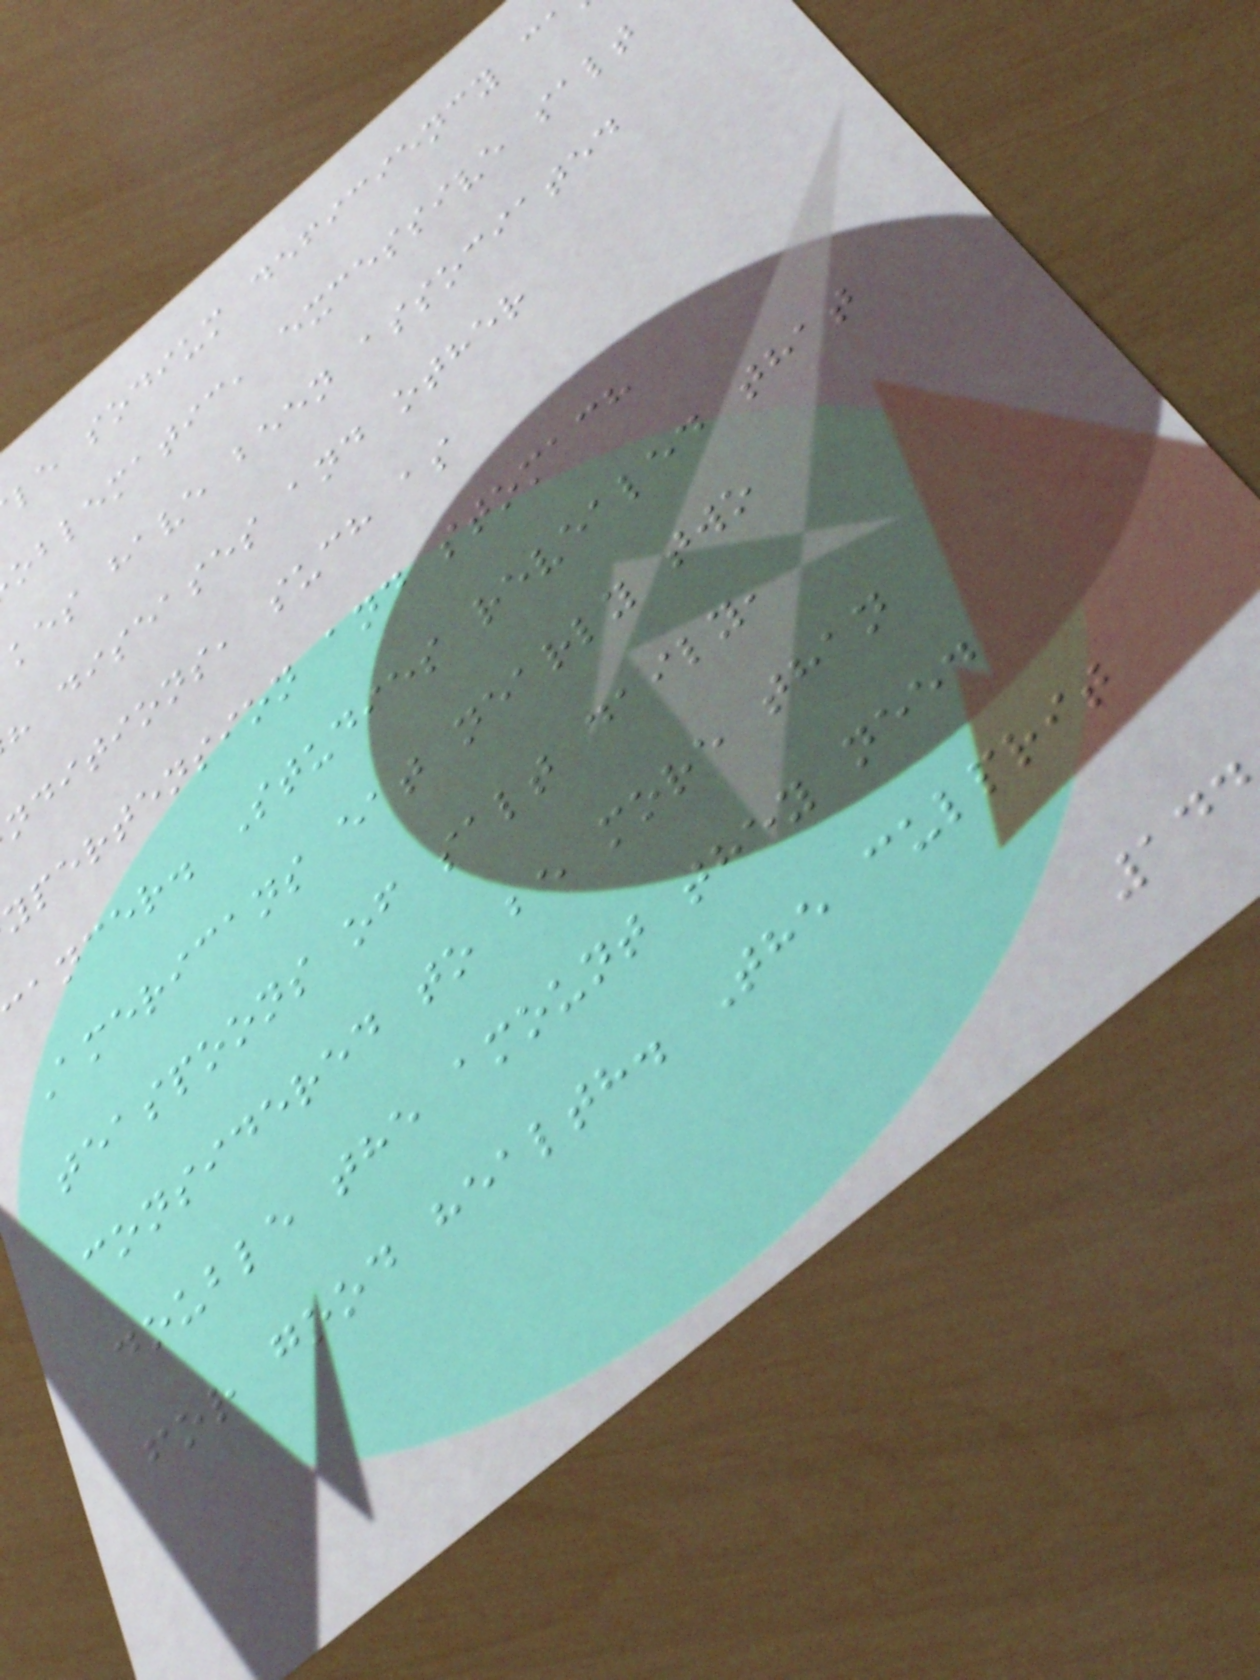le sodium deficiency ca
oblematic, excessive salt
kes have been associated
h diseases and other
nditions, such as
ypertension and stomach
ancer. Studies revealed that
Americans eat nearly two
teaspoons of salt daily,
considered to be more than
double the amount they need
for good health. The culprit
